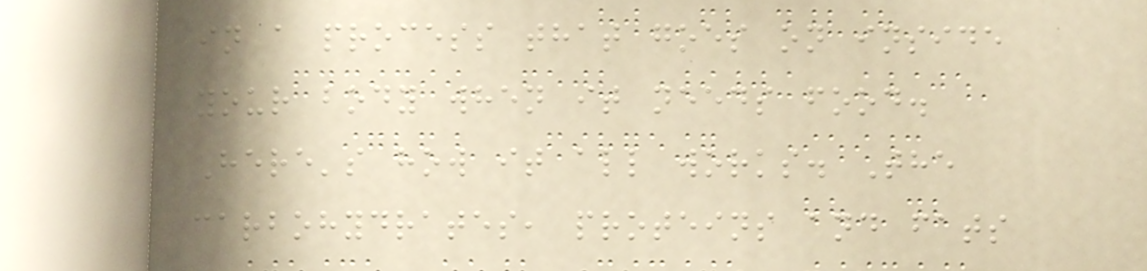in a process that goes on inside
your body when it needs food.
Here's how it all works. The
carbohydrates, proteins and fats
